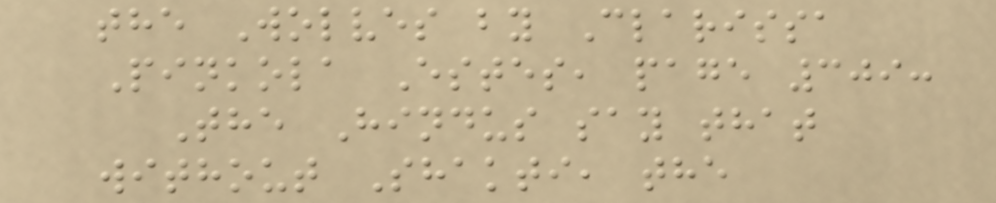the Wolves by Clarissa
Pinkola Estes, page 309:
The Hindus say that
without Shakti, the
